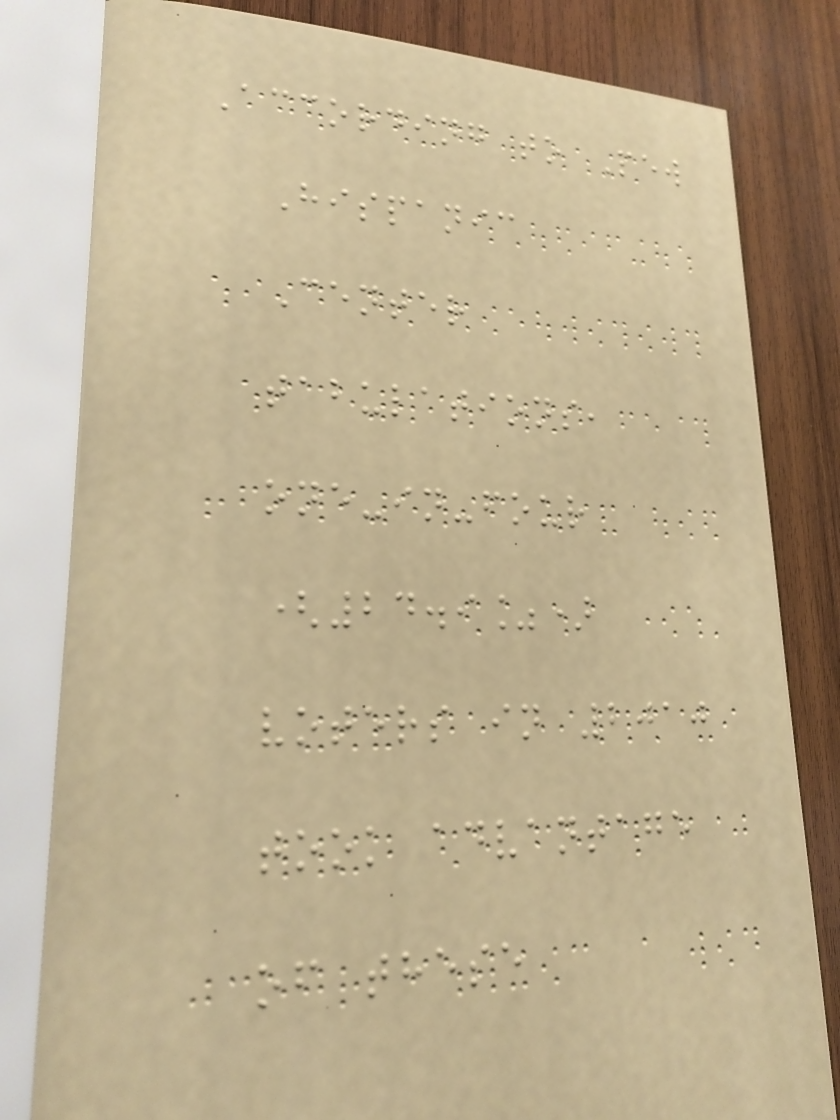According to Pew
Hispanic
Center
tabulations,
one-in-four
(24.9%)
voters in 2010
took advantage
of these
